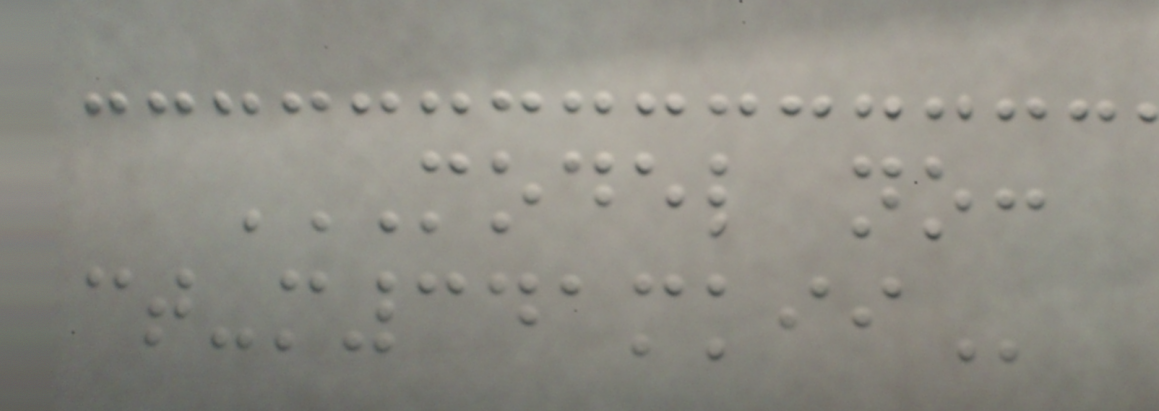MODEL NO:
CT-M341MKII
